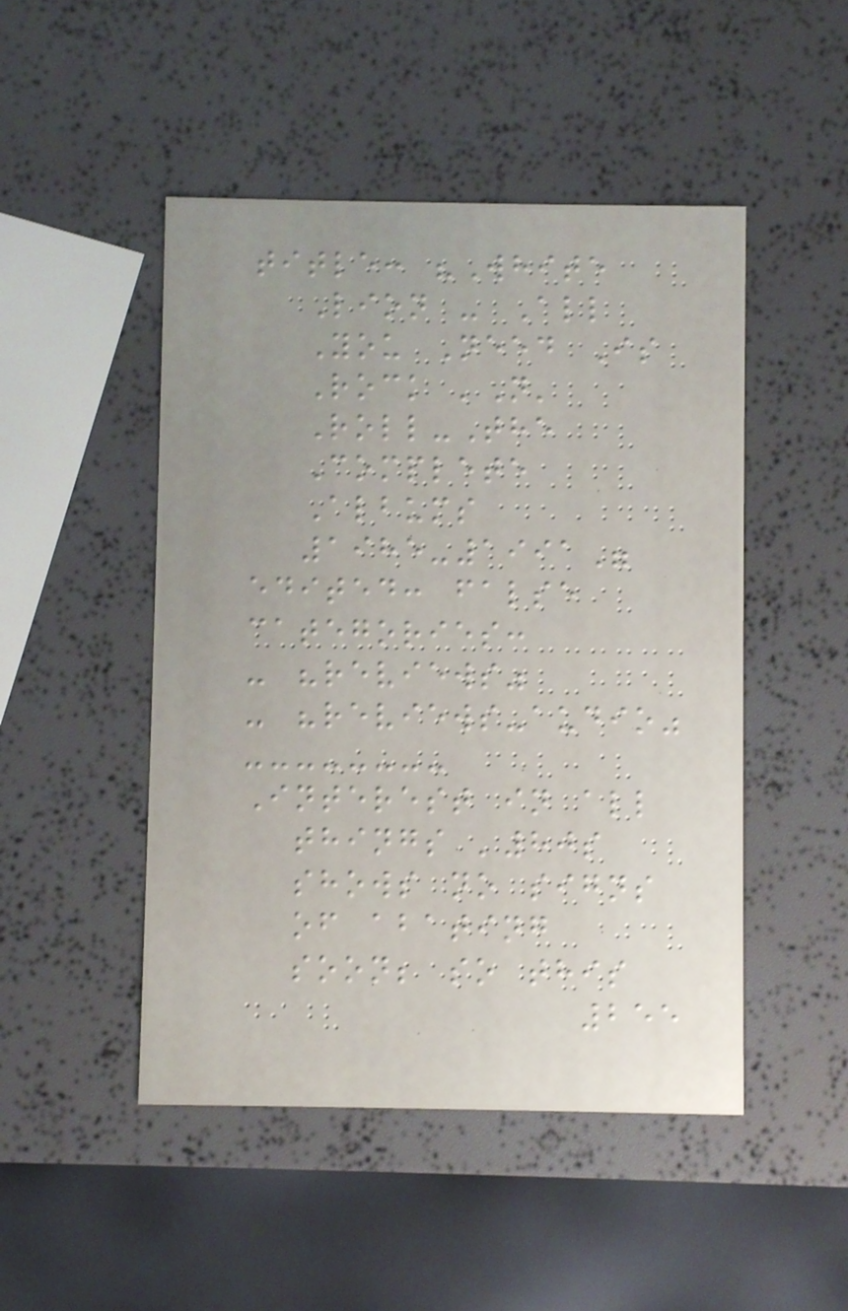title: "White
Lion - All
You Need Is
Rock 'N'
Roll-The
Complete
Albums
1985-1991"
edited: false
categories:
- "reviews"
- "reviews-audio"
Interest in all
things '80s
shows no signs
of abating
soon; so this
255
